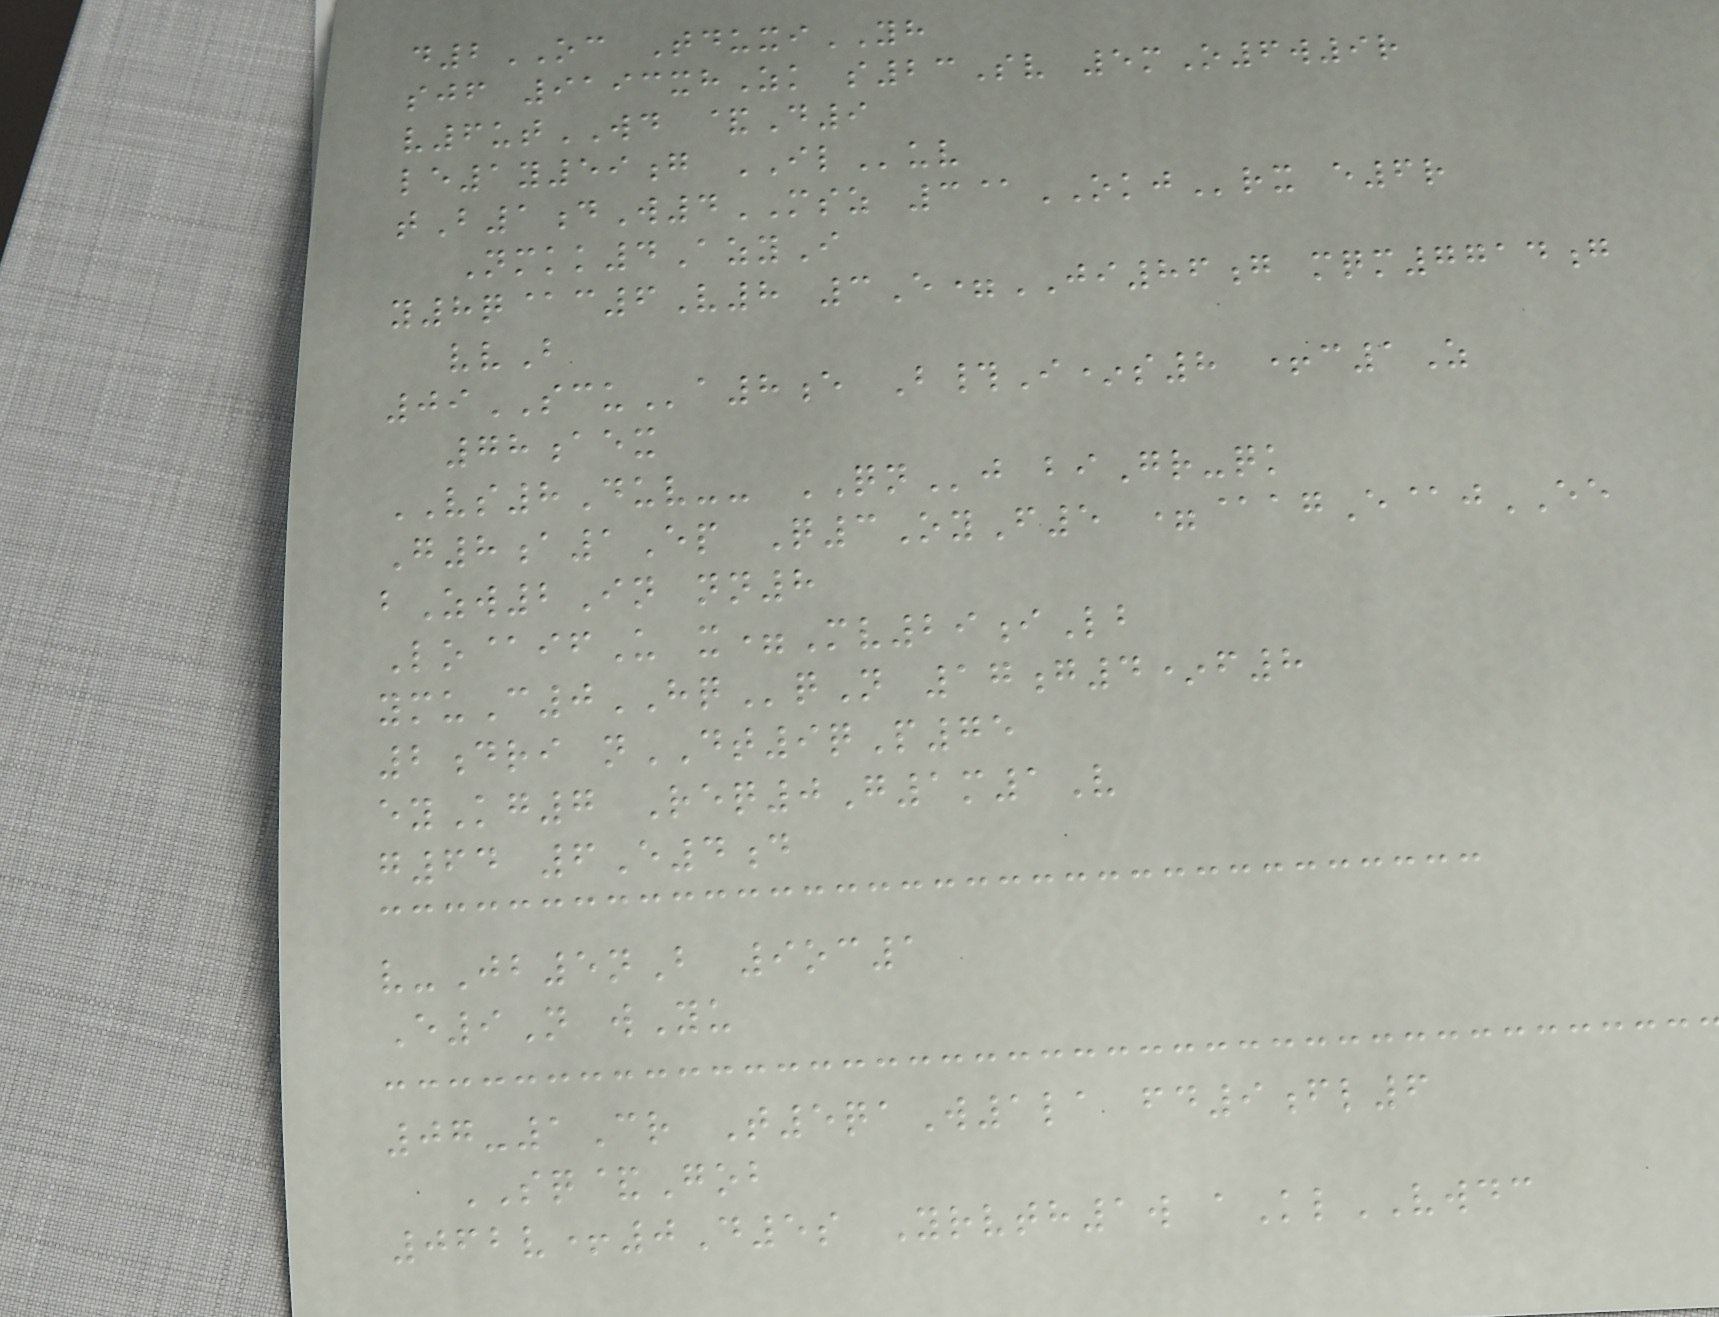d2OC TduxiYH
sjf 9193xhZk s23Sv 5mO6w9r
v6utWD &D9
le1y59g ILuv
tB1dW4MSZ 3@OKJrx e6r
Nmkk4AzyI
y8q@c6V8 3E=JI86g mqm7714g
vvB
09SCUa8e B#I*s8 +c1Z
78aex
VS8Duv-- QNj biGr-qk
G8a1Ep Q3OyF5 =@agE@jEE
bZw2In nn8
Lo@ifU x=Mv29iLb
ymuC0HQqN 17g4*f8
2dri nDT9qP75
eyKg7 Req0G1m1V
g64 6E4d
v-Jb5nB 9oc1
E9N wYu
07-1Cr T5qaW1la fd9fl6
SQ&Gob
062v+0D5s Yrvth1w aKlVWDC
